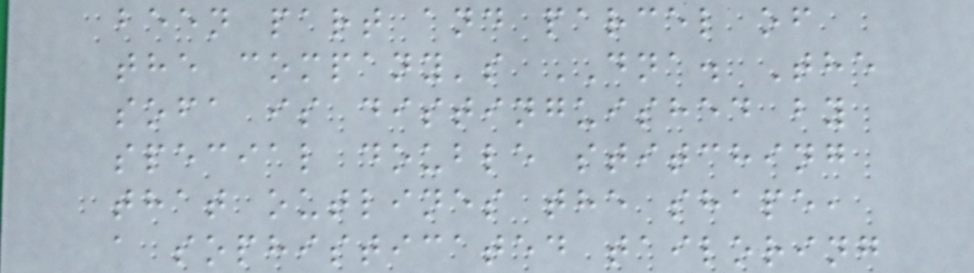been part and parcel of
the company's DNA. The
sofa is distinguished by
special double stitching
that outlines the shape,
a sophisticated tailoring
